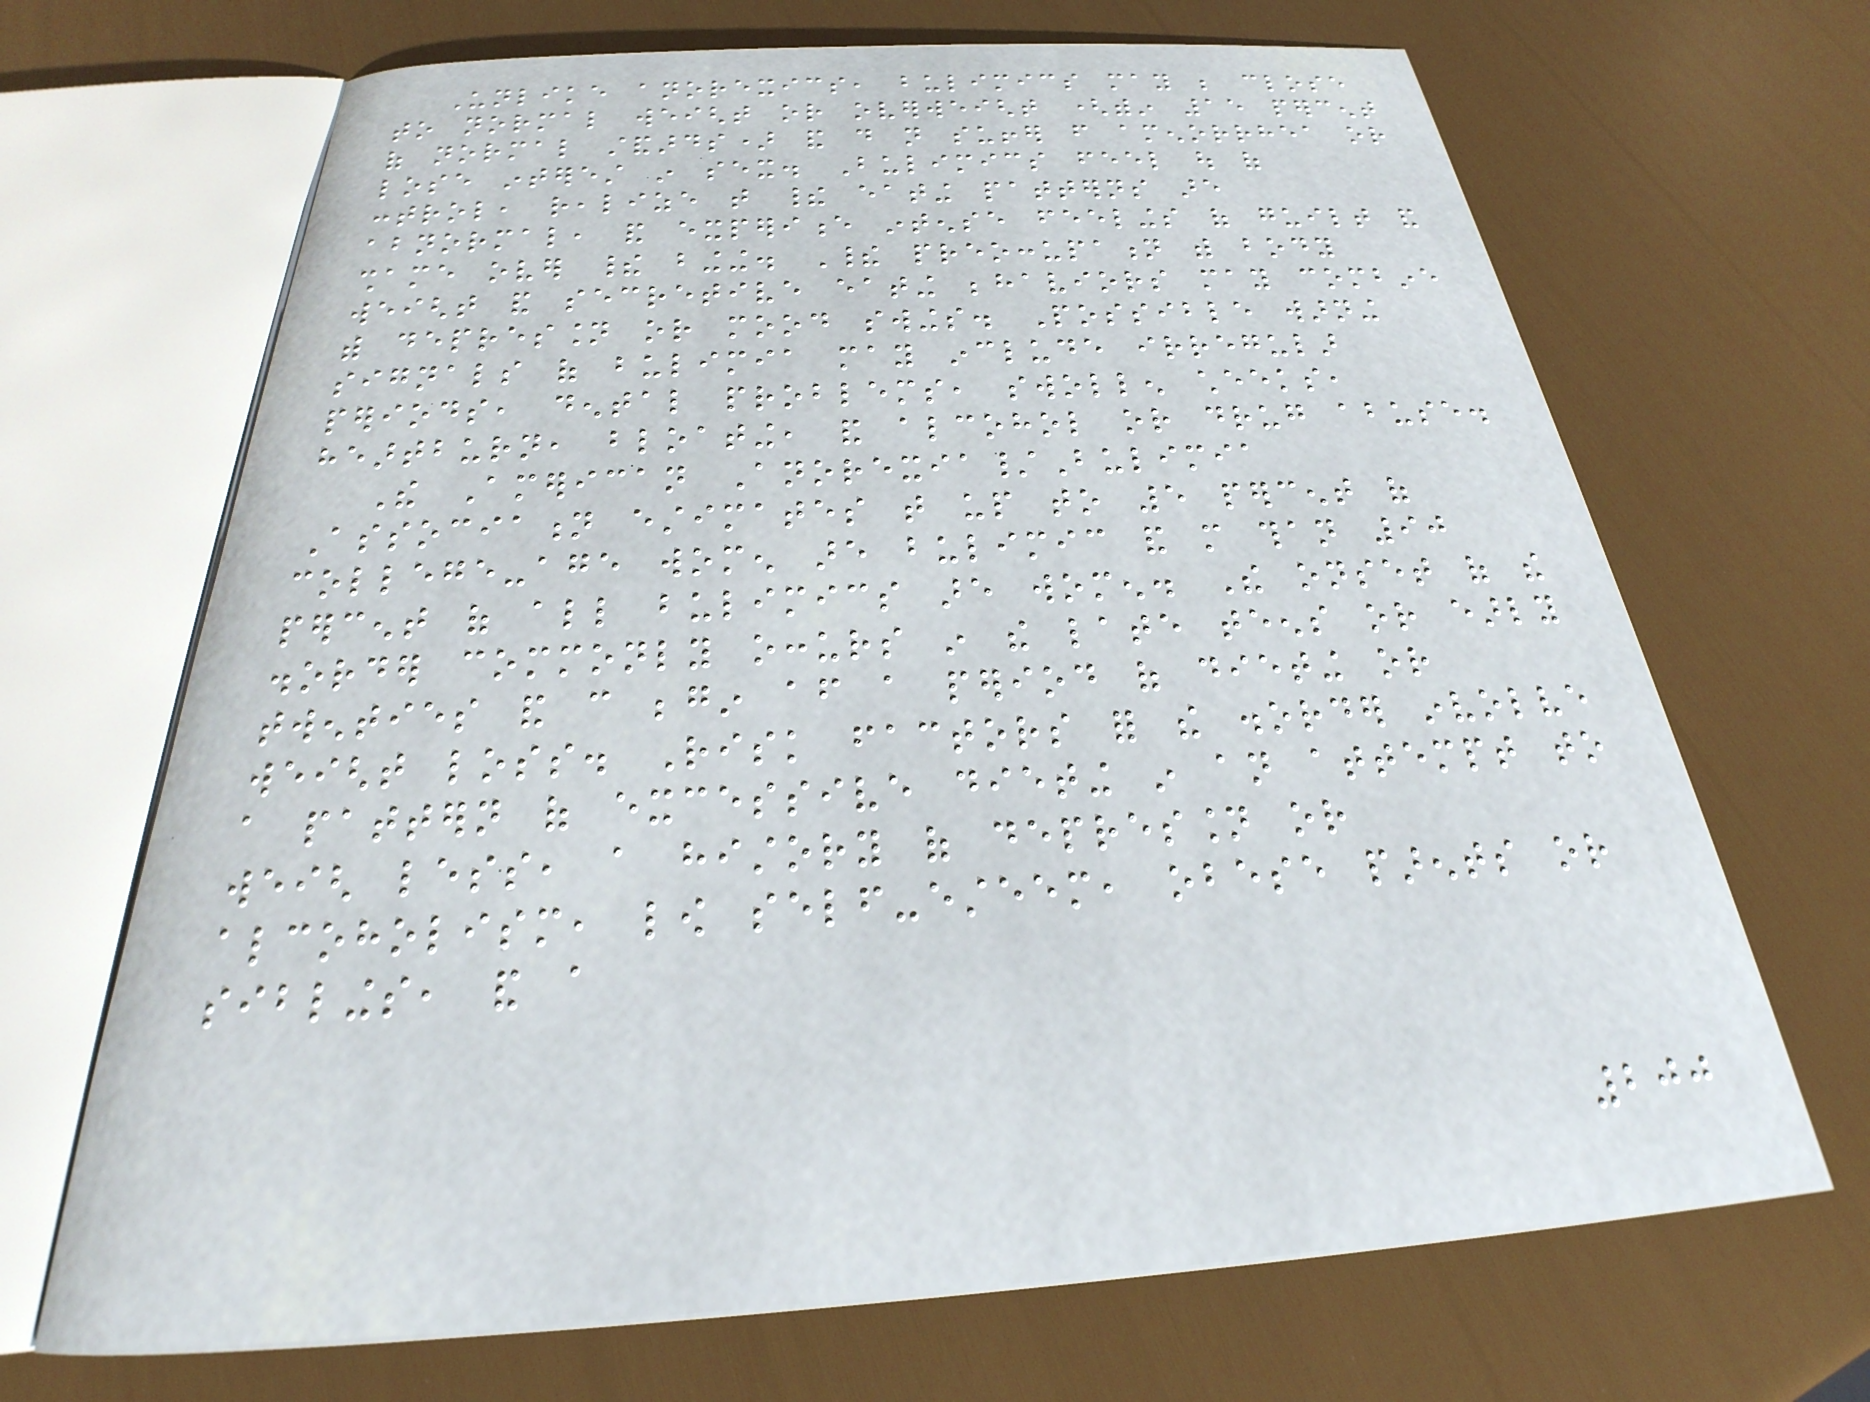Unlike anorexics, bulimics may be close
to normal weight or overweight (within 15 percent
of normal standards) and do not suffer from amenorrhea or
lose interest in sex. Bulimics feel out of
control, realize that their eating patterns are
abnormal, and experience intense feelings of guilt and
shame over their binging. Their preoccupation with body
weight and secretive eating behaviors may combine
with depression or mood swings. Possible warning
signals of bulimia may include irregular
periods, dental problems, swollen cheeks,
heartburn, bloating, and alcohol or drug abuse.
The American Anorexia/Bulimia
Association estimates that up to 5 percent of
college-age women are bulimic and more than 90
percent of all bulimics are women. The onset of the
disorder commonly occurs in the late teens or early
twenties and can begin after a period of dieting or
weight loss. Risk factors for the disorder involve
a pattern of excessive dieting in an attempt to
weigh less, a history of depression or
alcoholism, low self-esteem, obese parents or
siblings, and a
200
